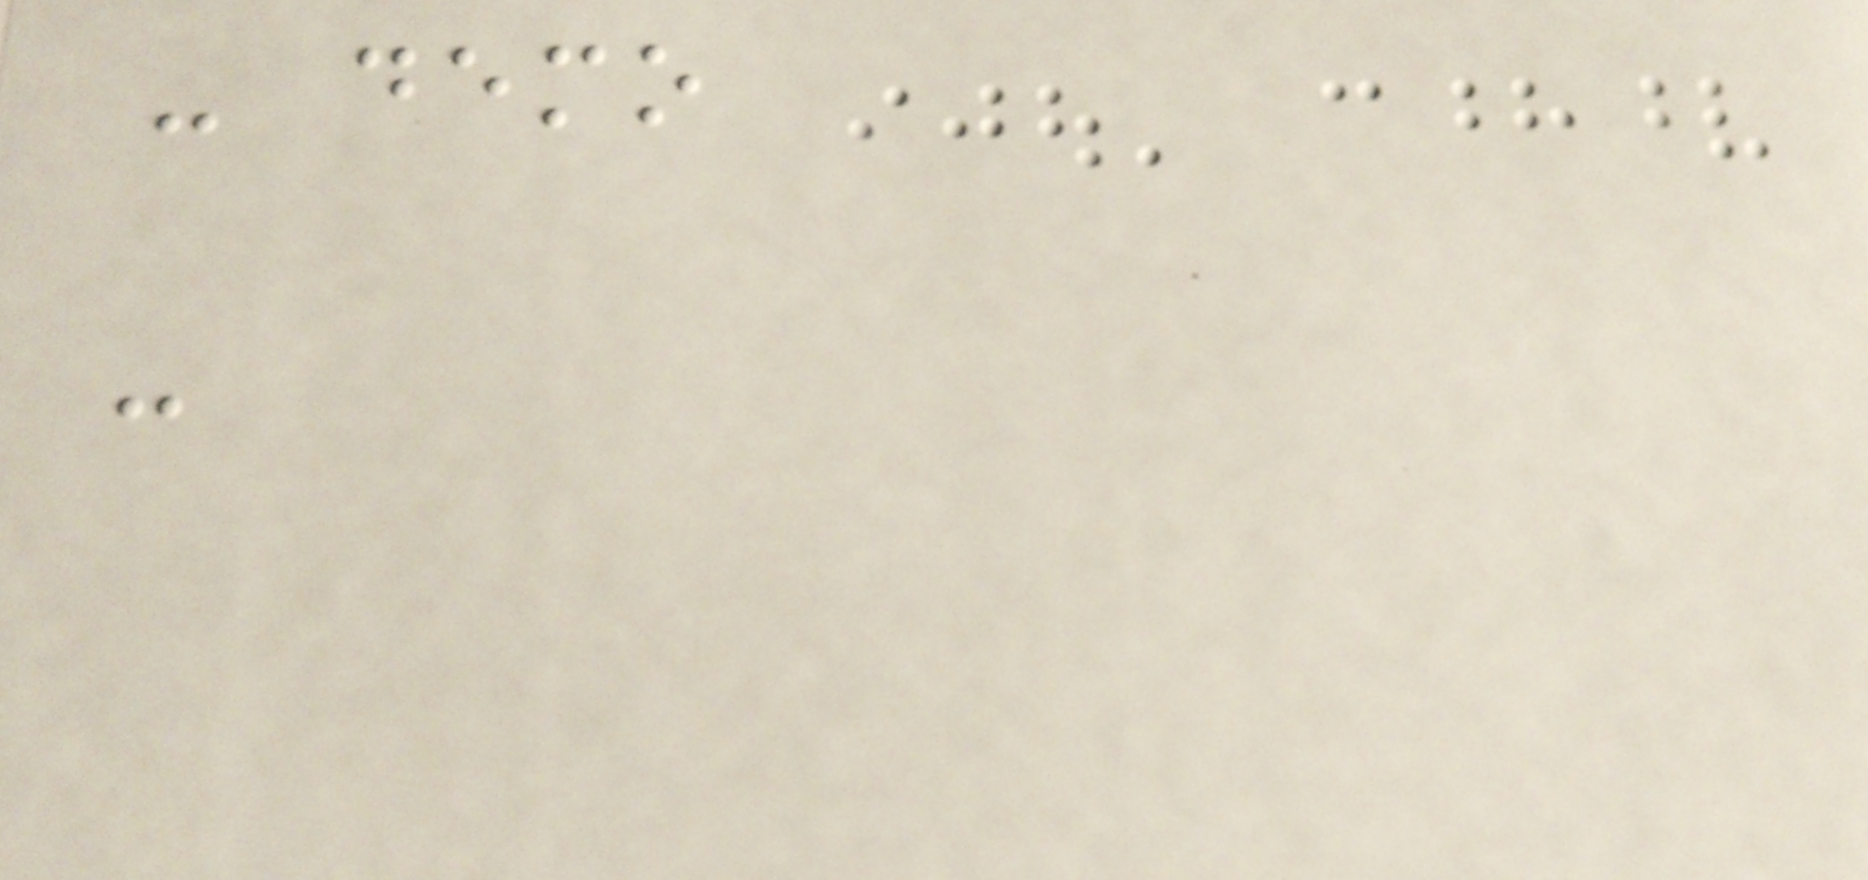- demo
-
